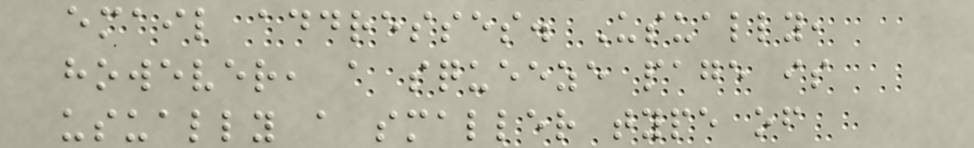email addresses. Usually,
however, a squeeze page is
usually a smaller type of
